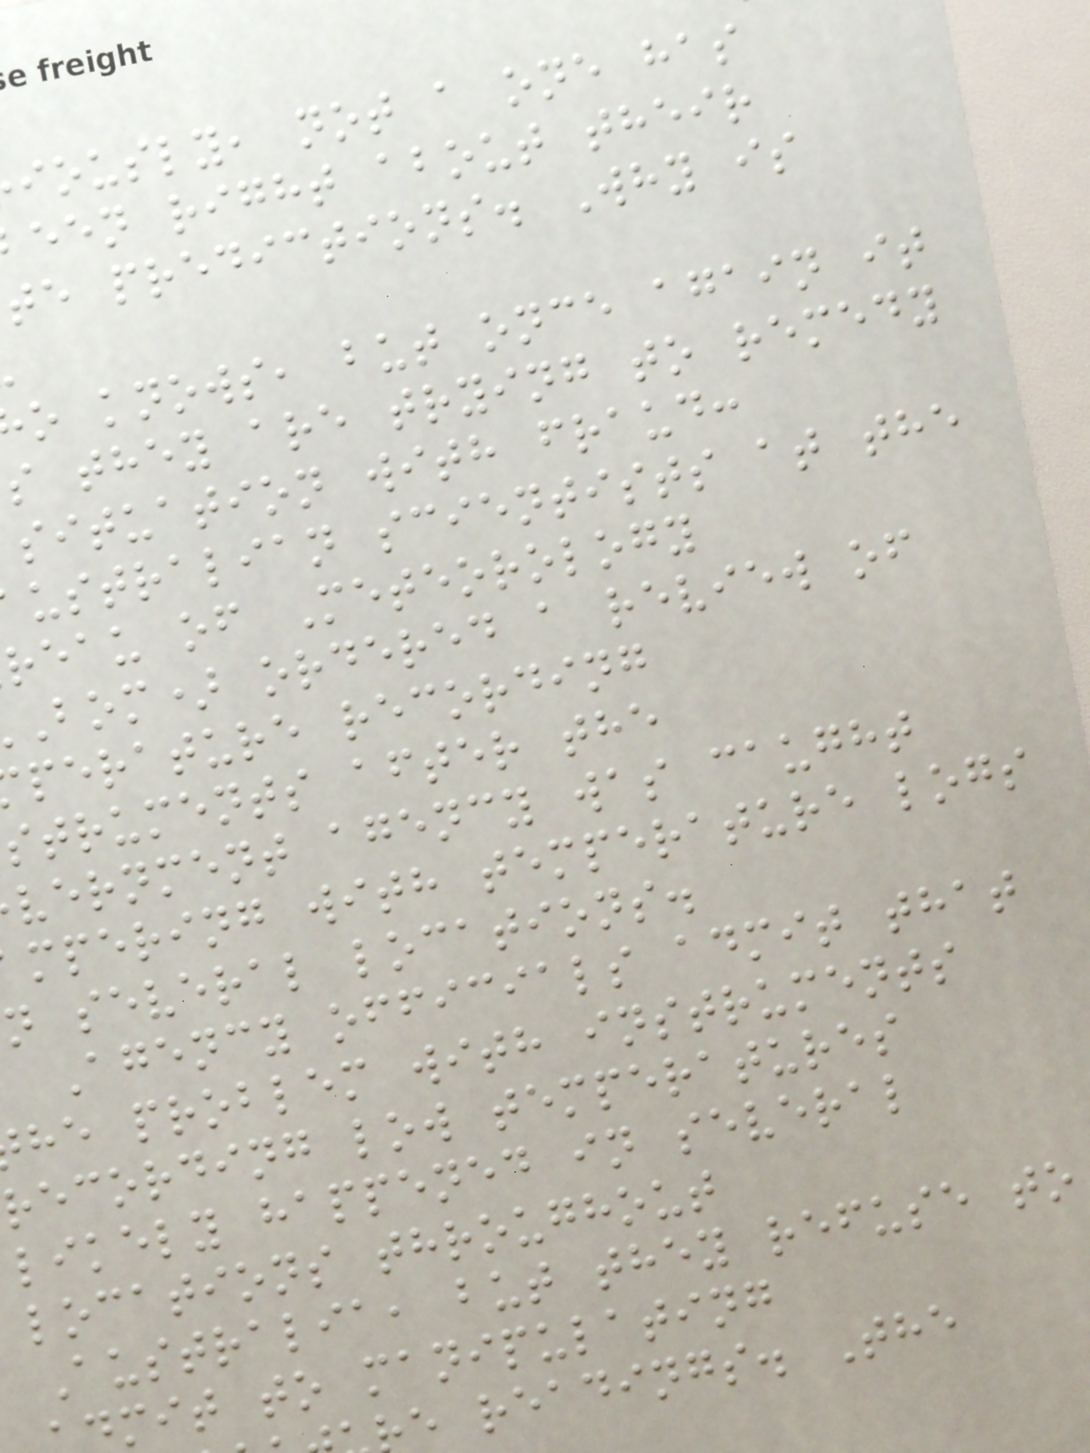iously, not a one has
een right about their
te predictions. Why is
o knows, but once again it
s they are trying to remedy
situation with fraud:
ustralian scientists at the
reau of Meteorology
bom) ordered a review of
perature recording
struments after the
vernment agency was caught
mpering with temperature logs
n several locations.
Agency officials admit that
he problem with instruments
recording low temperatures
likely happened in several
locations throughout
Australia, but they refuse to
mit to manipulating
e readings. The
